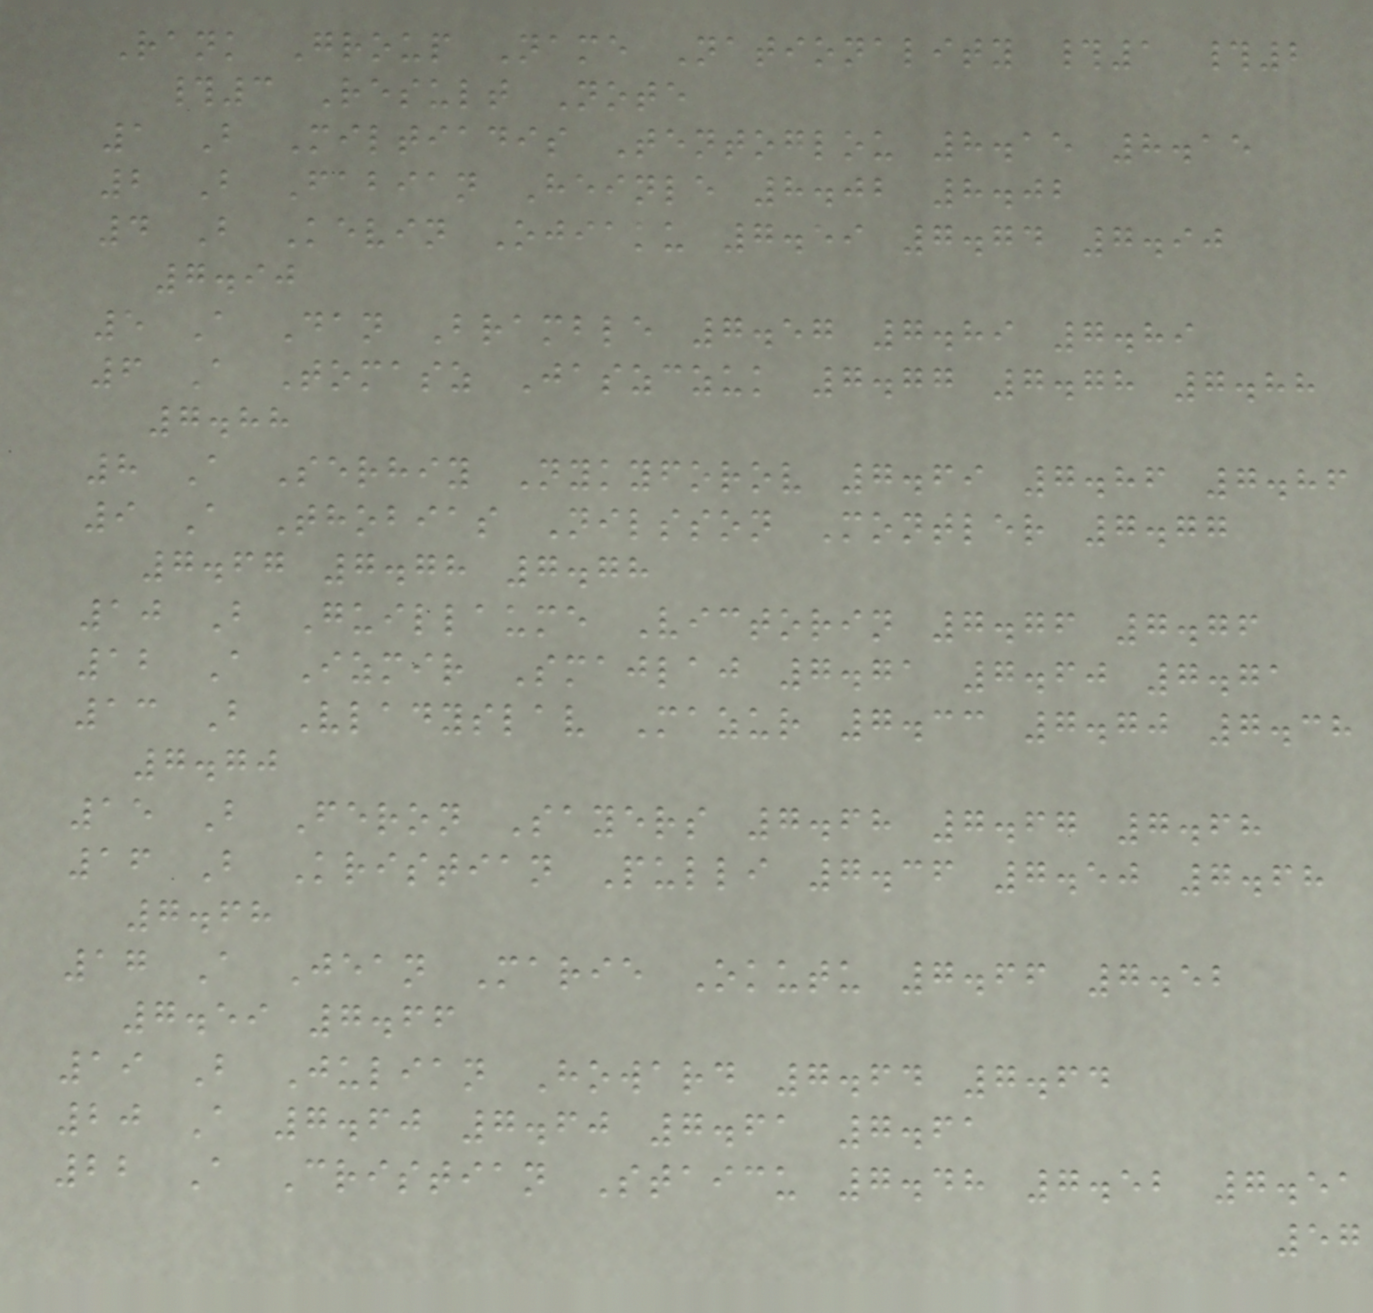Rank Group Name Nationality #1 #2
#3 Result Note
1 B Miltiadis Tentoglou 8.15 8.15
2 B Fabian Heinle 8.02 8.02
4 B Kevin Ojiaku 7.59 7.74 7.90
7.90
5 A Dan Bramble 7.57 7.89 7.89
6 A Tomasz Jaszczuk 7.77 7.78 7.88
7.88
8 A Serhiy Nykyforov 7.69 7.86 7.86
9 A Thobias Nilsson Montler 7.77
7.67 7.78 7.78
10 B Guillaume Victorin 7.76 7.76
12 A Izmir Smajlaj 7.71 7.60 7.71
13 B Vladyslav Mazur 7.33 7.70 7.38
7.70
15 B Feron Sayers 7.68 7.67 7.68
16 B Kristian Pulli 7.36 7.50 7.68
7.68
17 A Jean Marie Okutu 7.66 7.52
7.59 7.66
19 B Julian Howard 7.64 7.64
20 A 7.60 7.60 7.61 7.61
22 A Cristian Staicu 7.48 7.52 7.51
57
